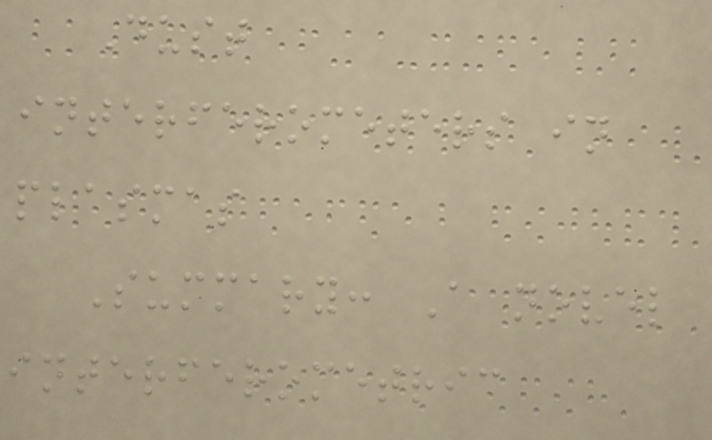Dust
interferometers in
plasmas
Summary: A novel
interferometric
